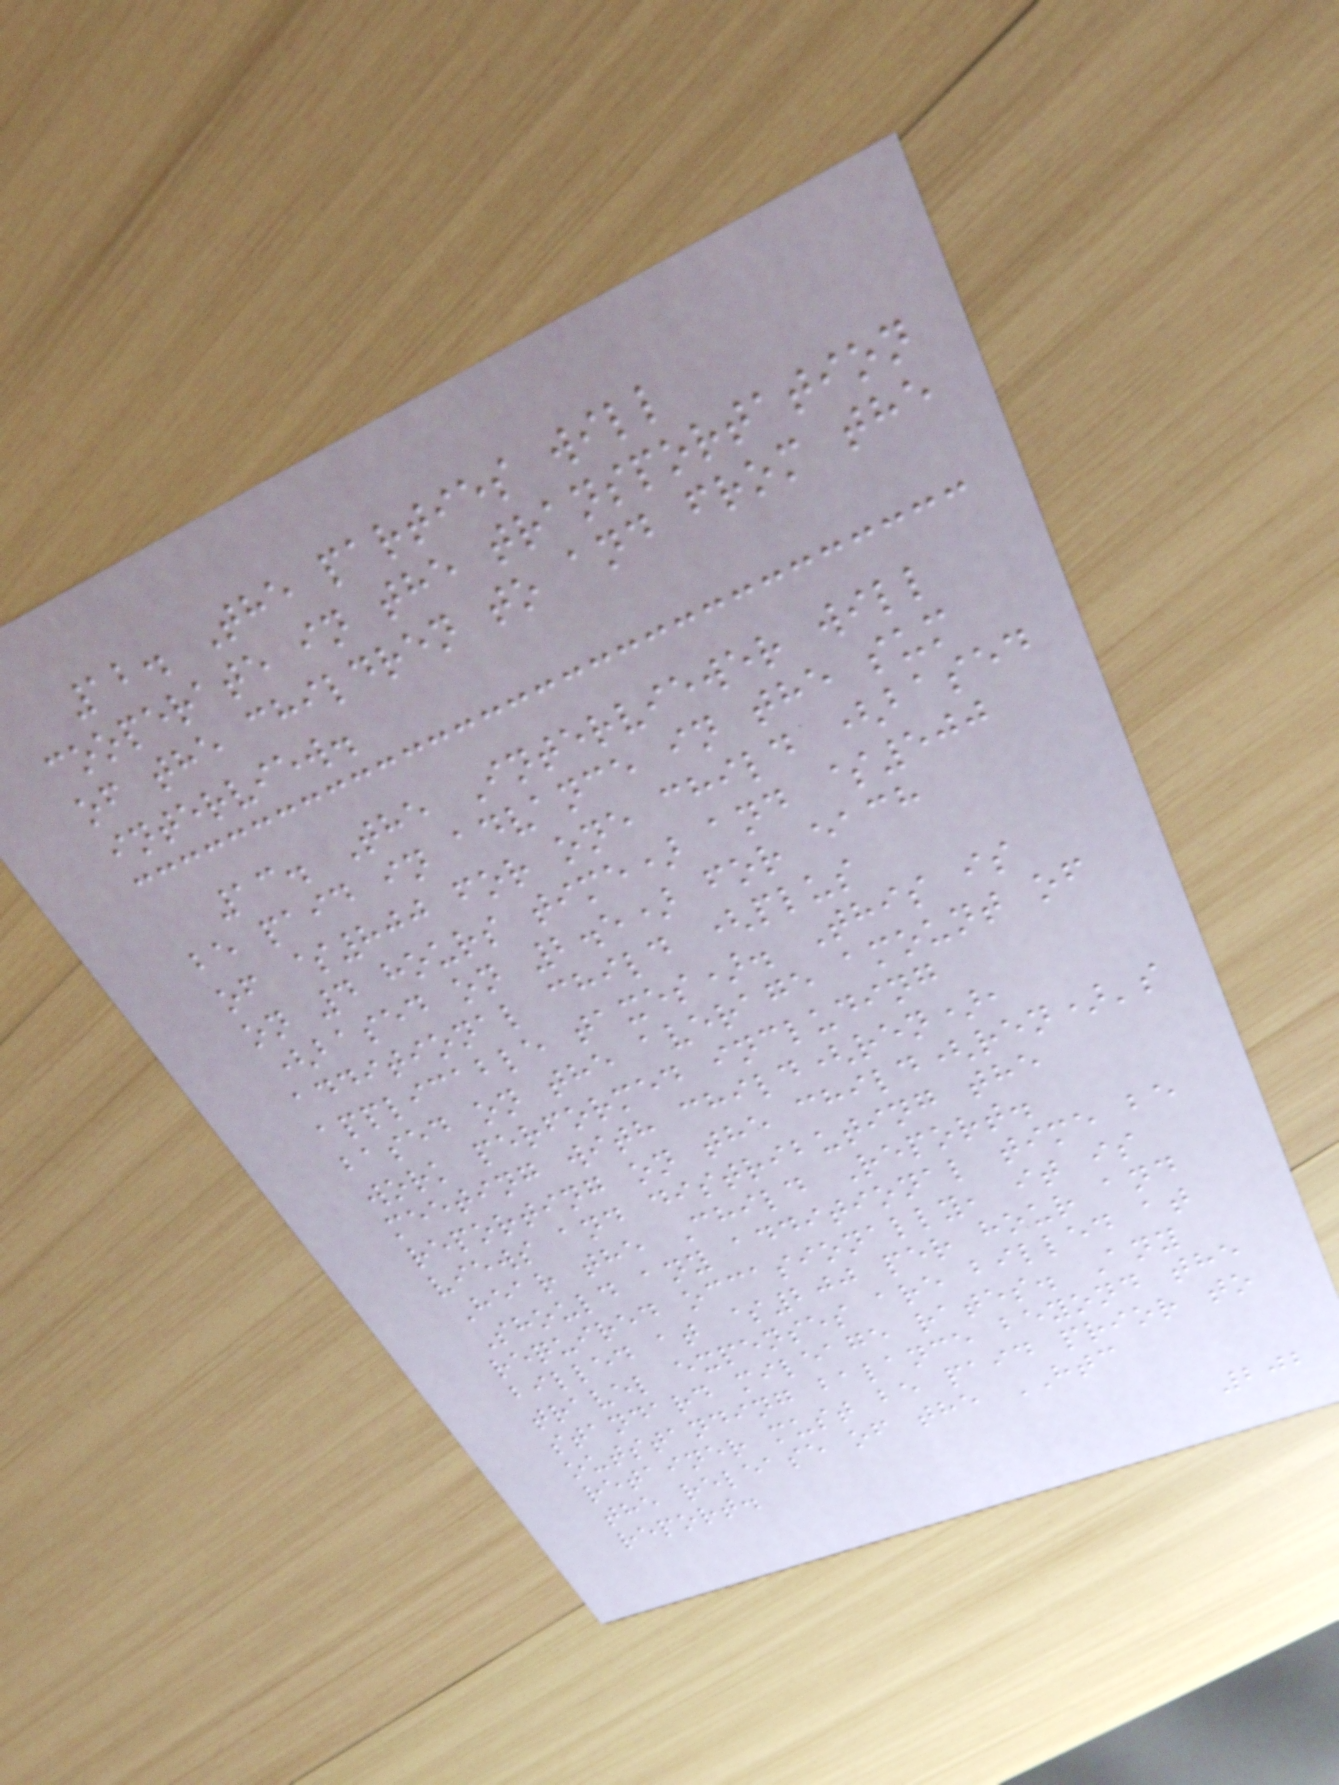12. The parties will
cooperate in the transportation
of the children to and from the
interview.
13. The Interviewer will
be paid in advance in the sum
of $800 for one child (based
on 4 hours time) and $500
(based on 2.5) for each
additional child (plus
applicable taxes). This is
based on the average amount of
work performed including
meeting with child(ren),
reporting on the child(ren)'s
views and distributing the
Hear the Child Report.
Should any additional time be
required occasionally, it is
billed at $200 per hour and
travel expenses are billed at
standard mileage rates. Any
outstanding balance beyond the
retainer must be paid prior to
the release of the HTC
report.
202
